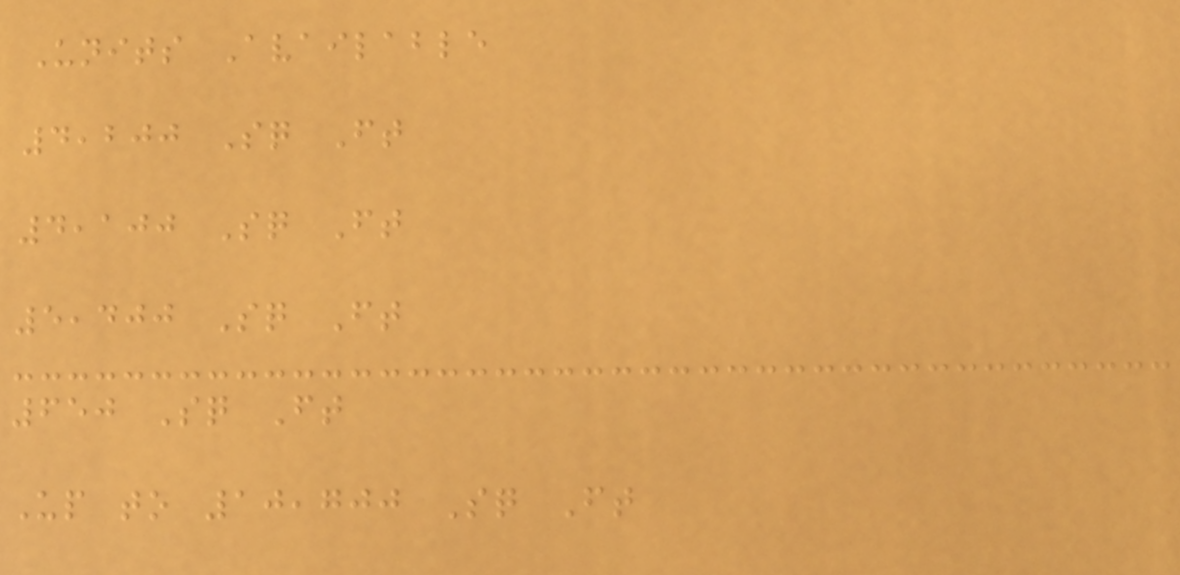Units Available
4,200 Sq Ft
4,100 Sq Ft
5,400 Sq Ft
650 Sq Ft
Up to 10,700 Sq Ft
